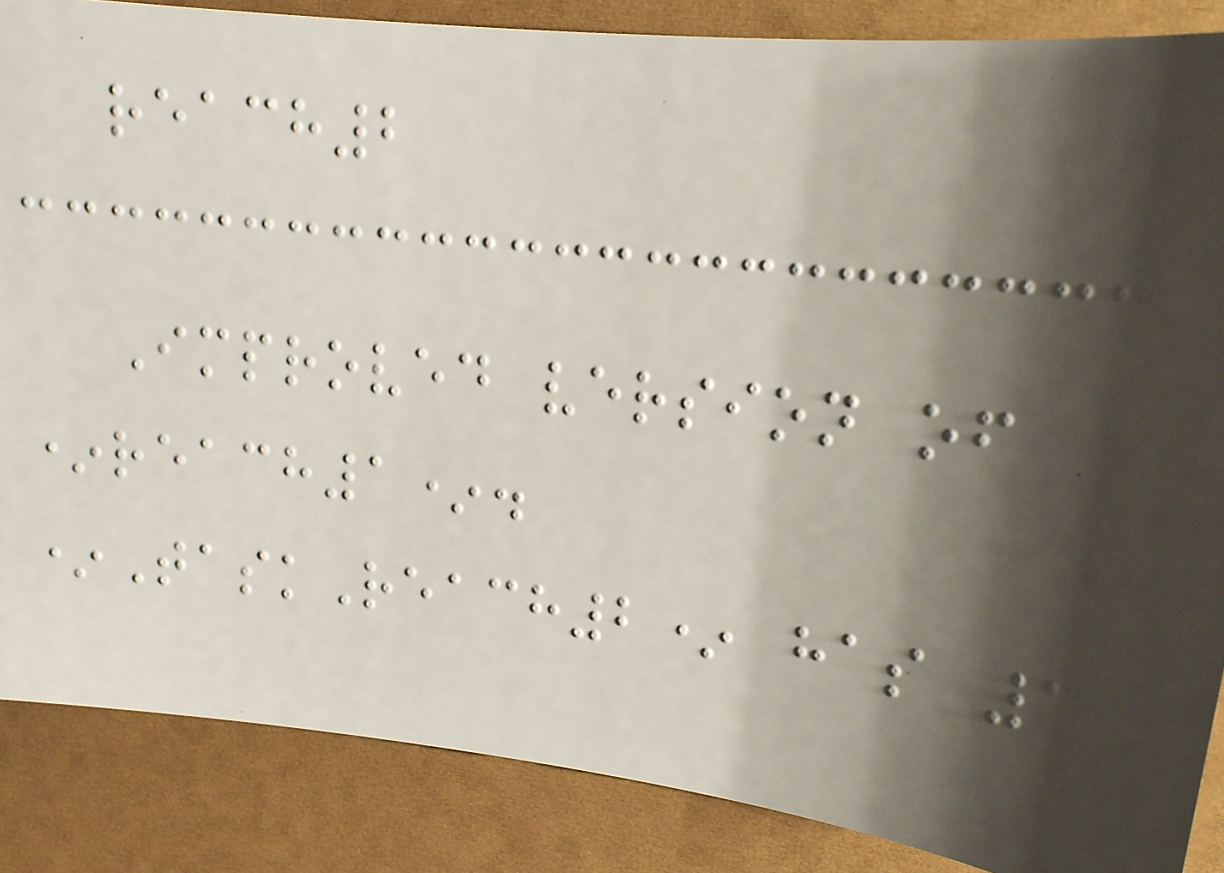reach2
Improved version of
*reach1*.
*TaskReach2* has 3
